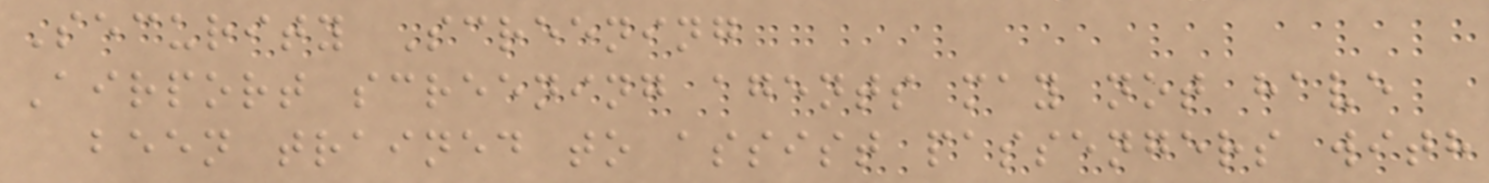Security Screening
Airport screening agents may not have
been trained to assist passengers with
